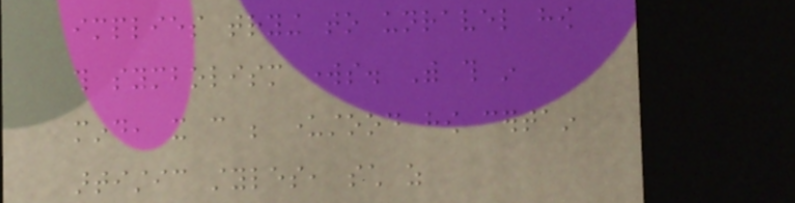implies trying to unravel how
this symbolism works. With this in
mind, it can be understood how certain
artistic styles, such as
